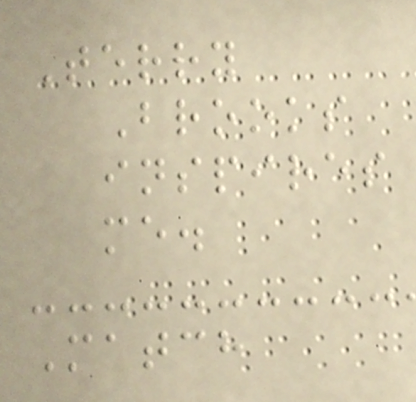Terry
Brooks
inspires
me.
Match
